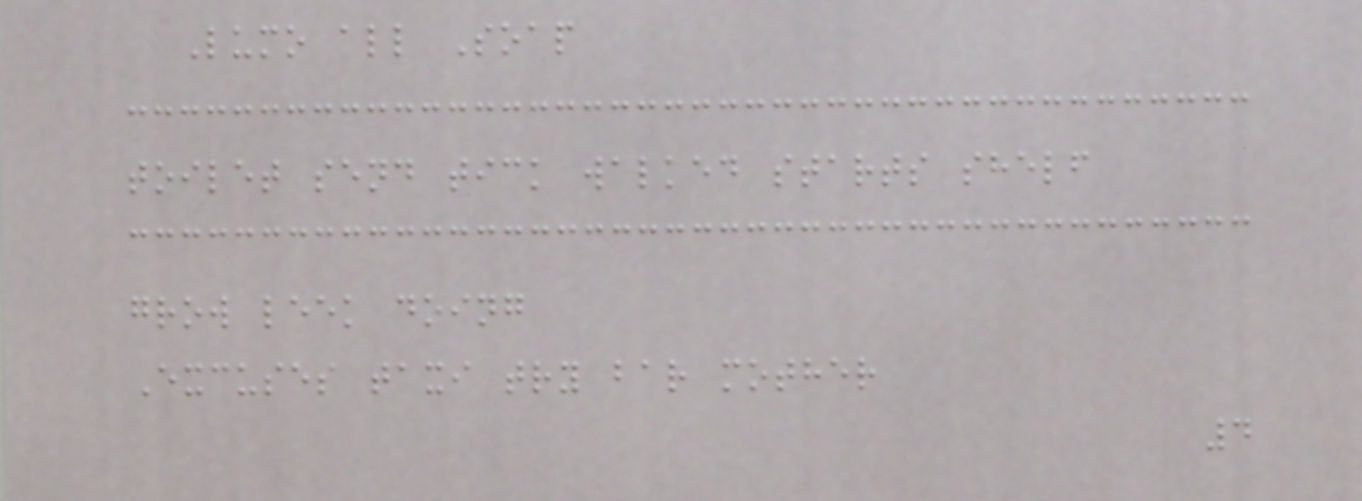Lumo all Soap
toilet send tick walked starts shelf
grow leek doing
Excuses taxi try bar mother
4
